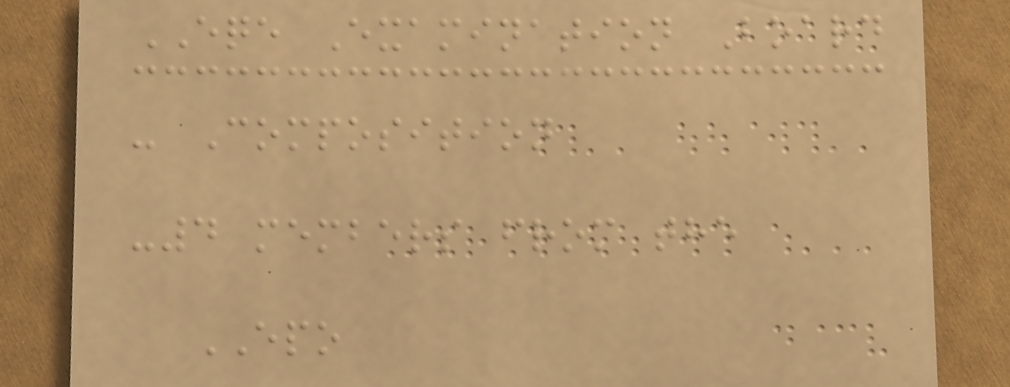EQE Examination Board
- Composition
-4 members from the
EPO
